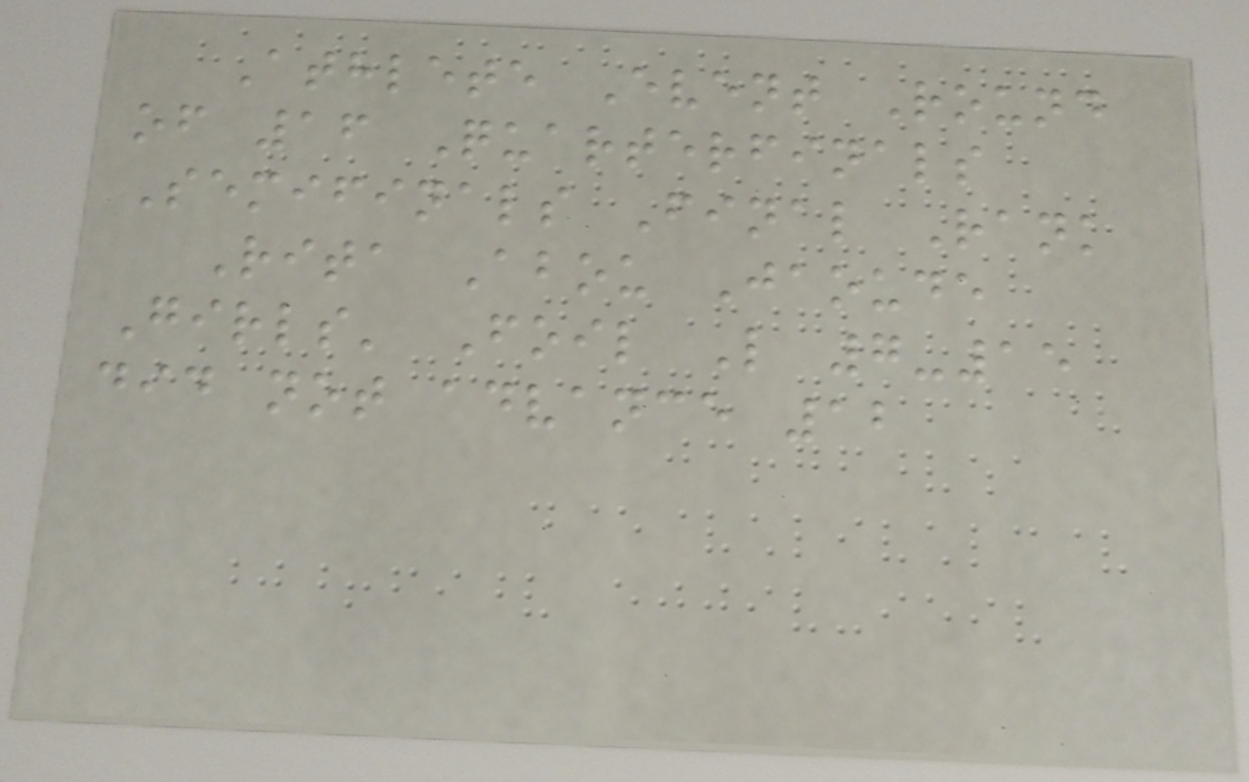Athlete Event Round
of 16 Quarterfinals
Semifinals Final Rank
Rita Abou Jaoude
Girls' Foil L 7-15
did not advance 12
